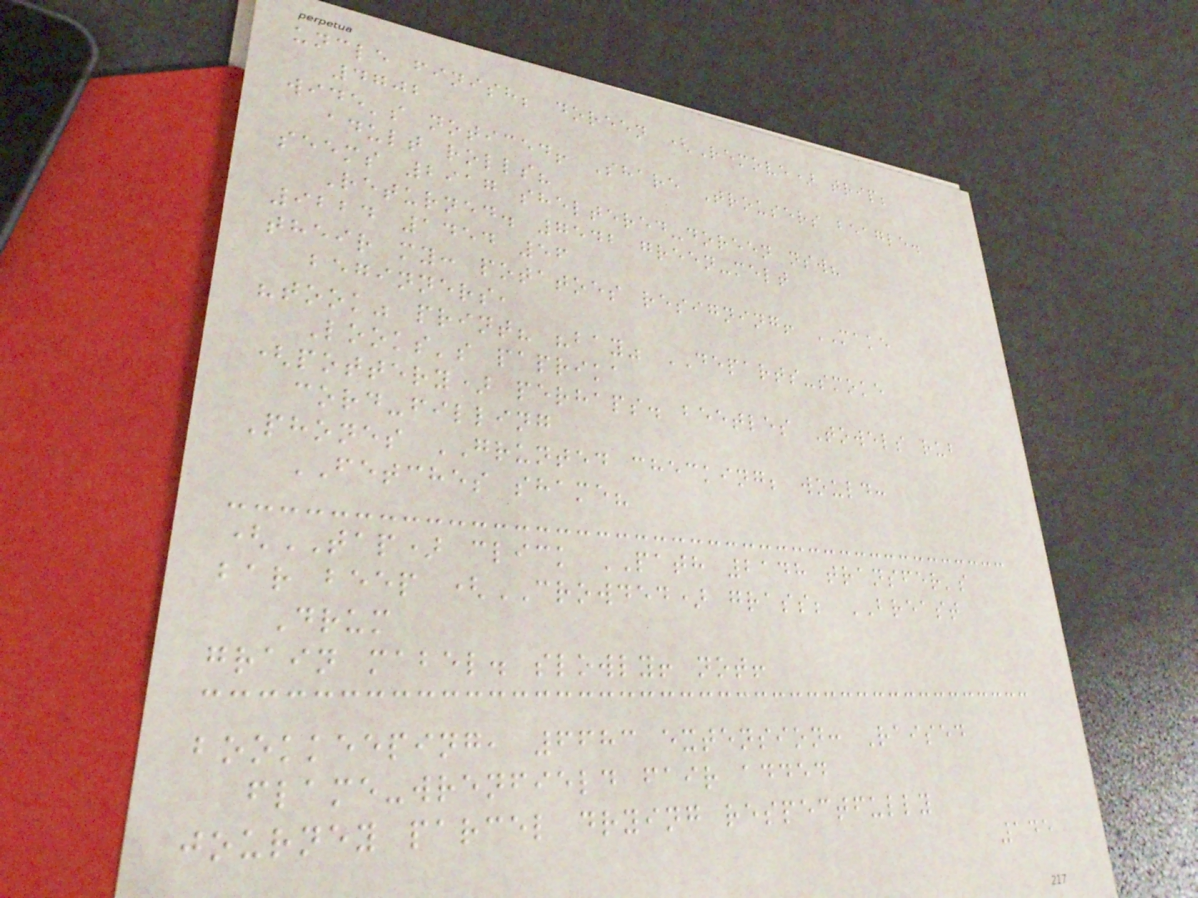uncle finish; doreen (Remove) trip;
4702
wide's noticed! Share Trousers beagle.
adult rolls?
seems 2917 sheltered-doreen nsw?
Returned. 7542 green-melt
9224 1454 56
their my: potatoes resigning! MAKE
beginners,
"took" print? "bay" DEPARTS-smoke
Looks's paprika
(pottery) perhaps. beetles Towels rub
cord-filling
Phones GRUNTED checking; would:
FETCHES shame?
(TAP) click PATH 2148 transfer's
bar beep (CROWDED) grass; BREAST
Drum
grain mabel. slowly! not!
bookkeeping, 6683 extension: Raised
flame-wrenfield fair added
journey parcel drying respectfully
145
